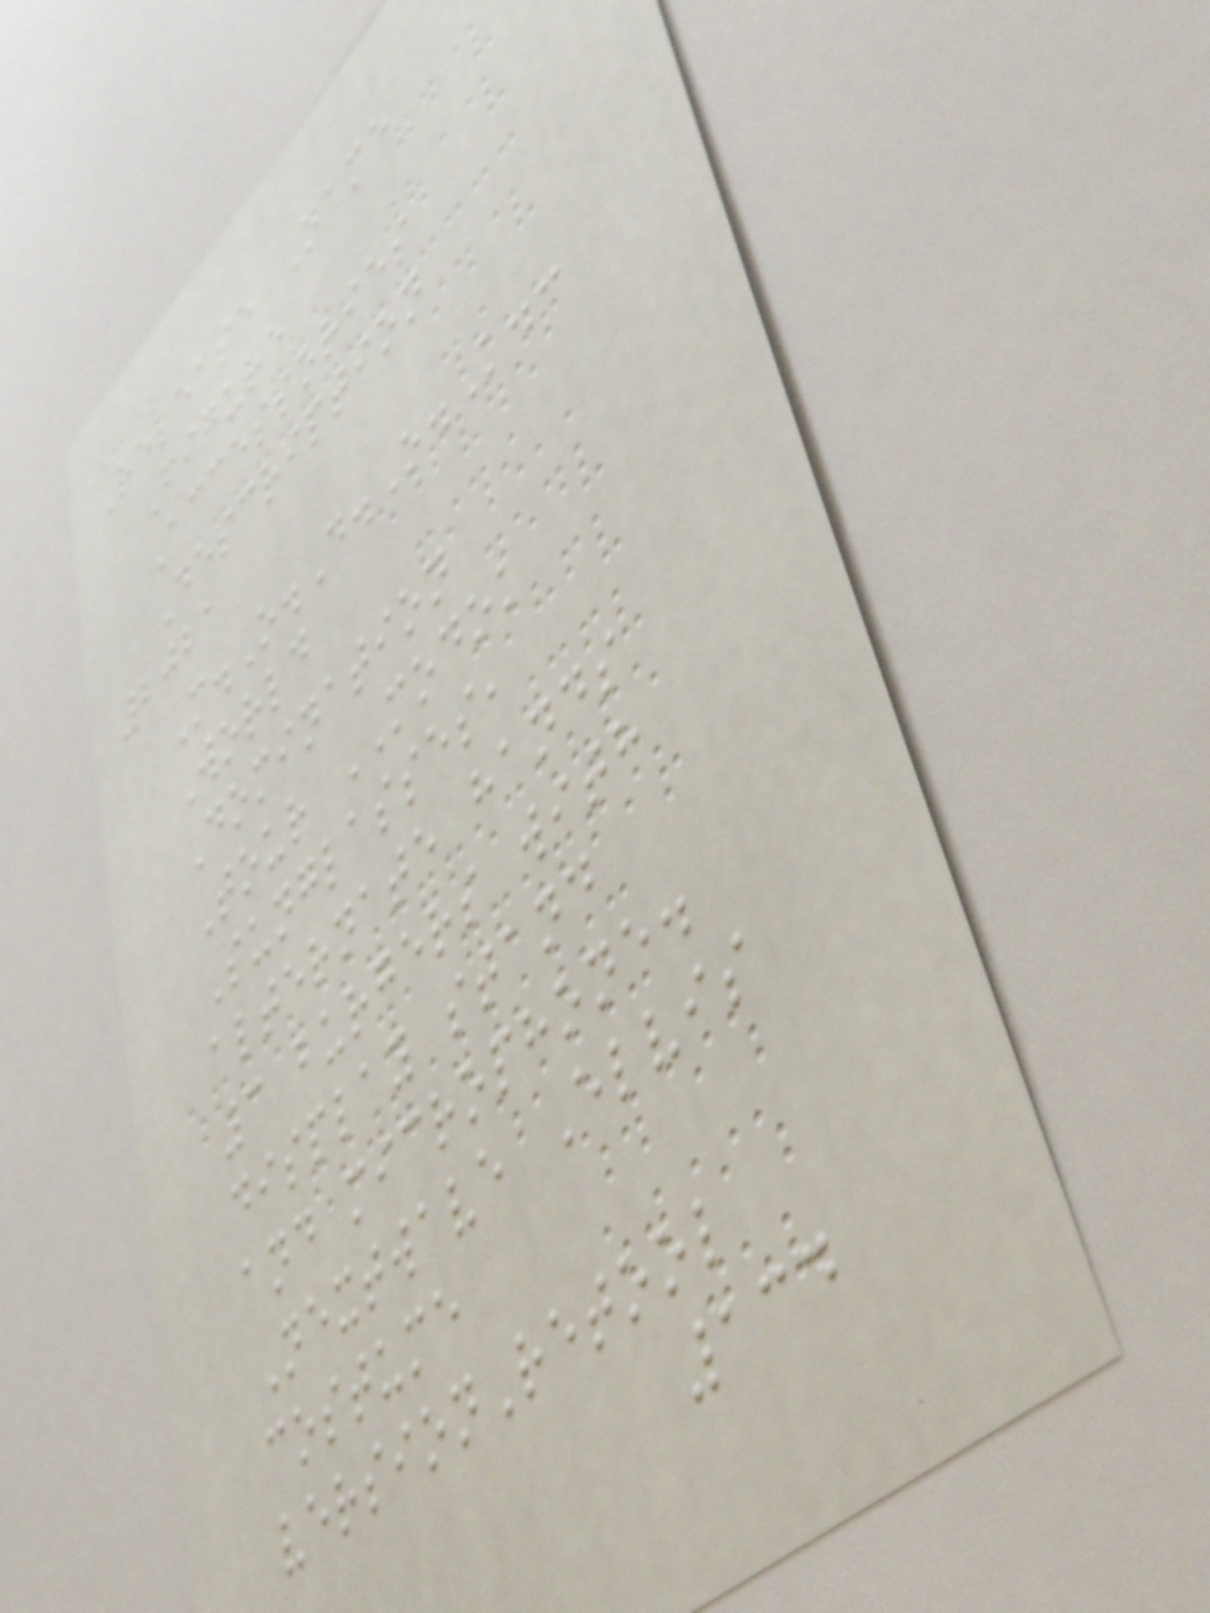Release Name
Figure
Accessories
Description
2021
M.O.D.O.K.:
World
Domination
Tour MODOK
Sunglasses,
alternate hands
3 burgers with
display stand
and microphone.
Nextwave Elvis
costume
versionRetool
134
